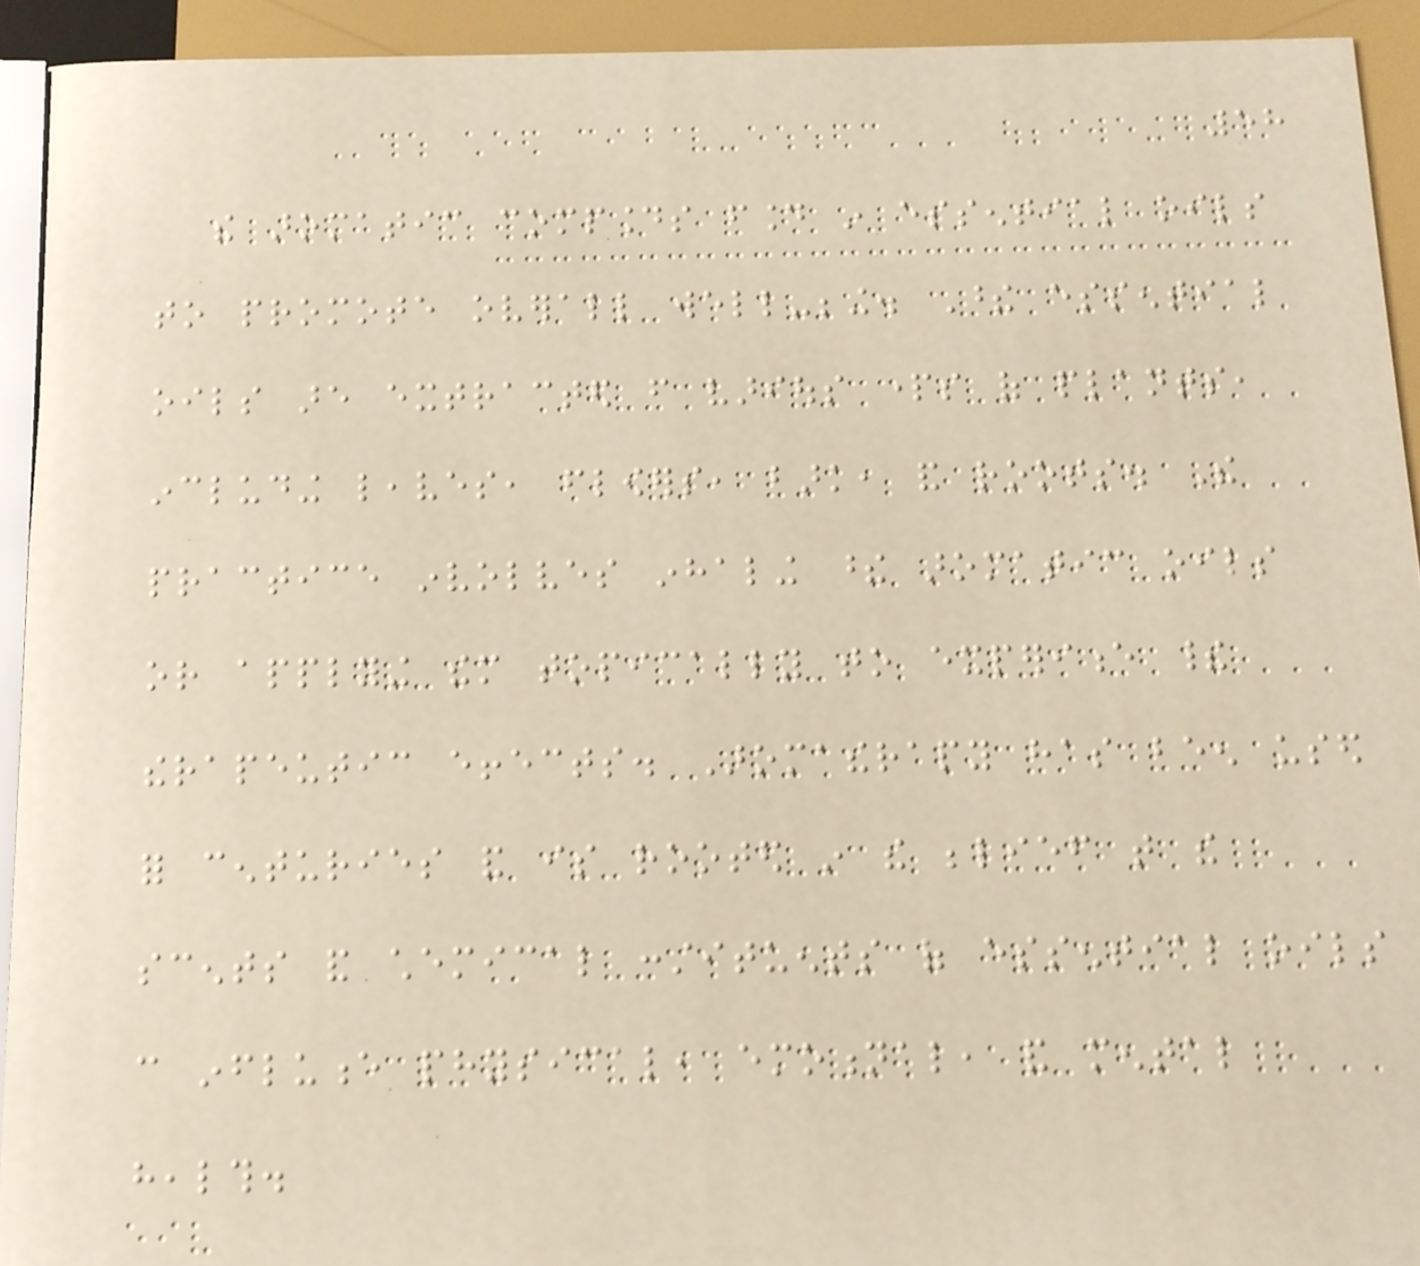58
the aromatic compounds found in essential oils
to promote overall well-being. These essential
oils are extracted from various parts of plants,
including leaves, flowers, bark, and roots. The
practice involves inhaling these aromatic oils
or applying them topically to experience their
therapeutic effects. Aromatherapy has been used
for centuries and is rooted in the belief that the
scents and chemical constituents of essential oils
can influence physical, emotional, and mental
health.
